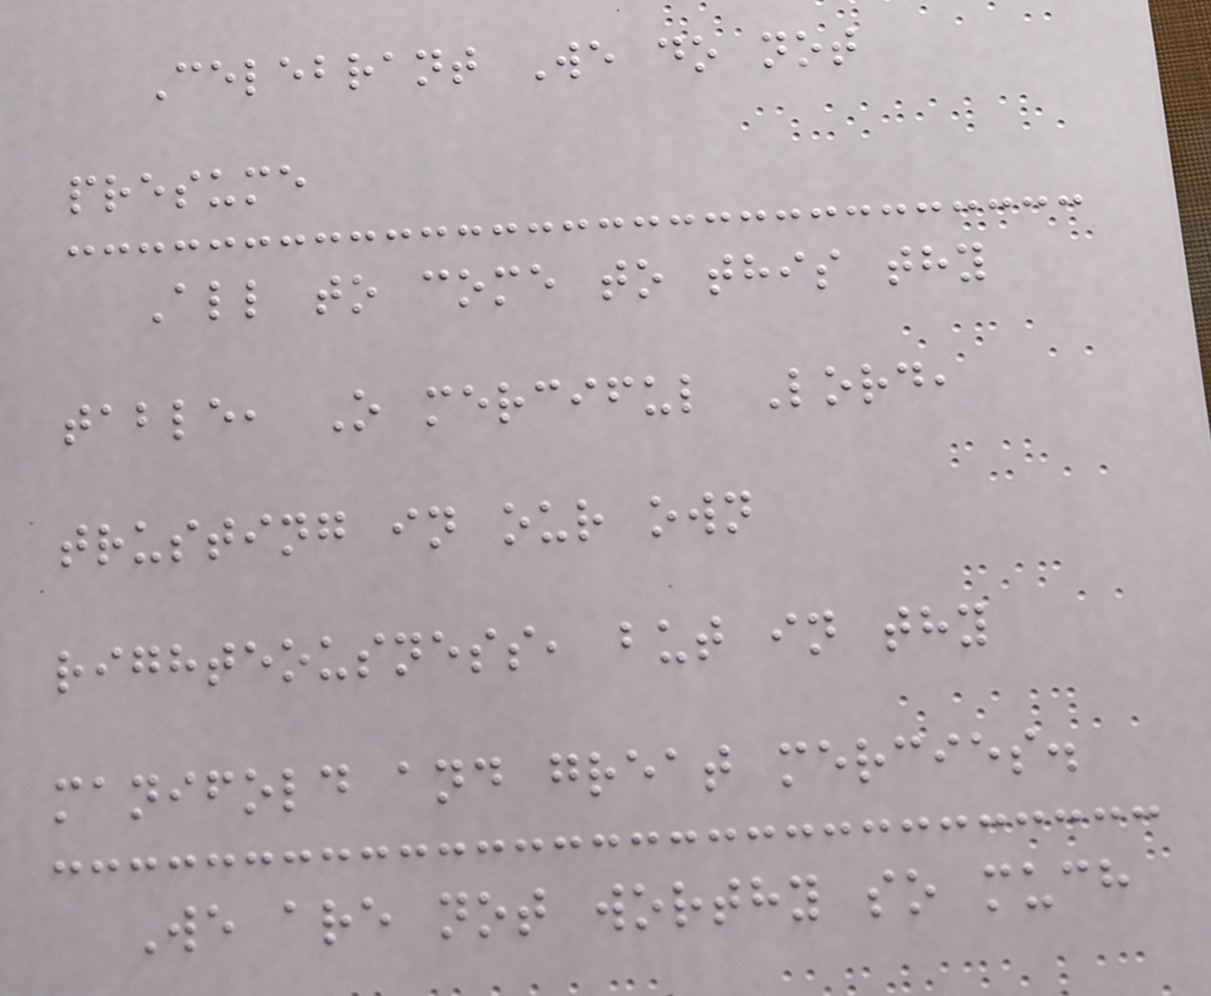Celebrant We do not
presume
All to come to this thy
table, O merciful Lord,
trusting in our own
righteousness, but in thy
manifold and great mercies.
We are not worthy so much
